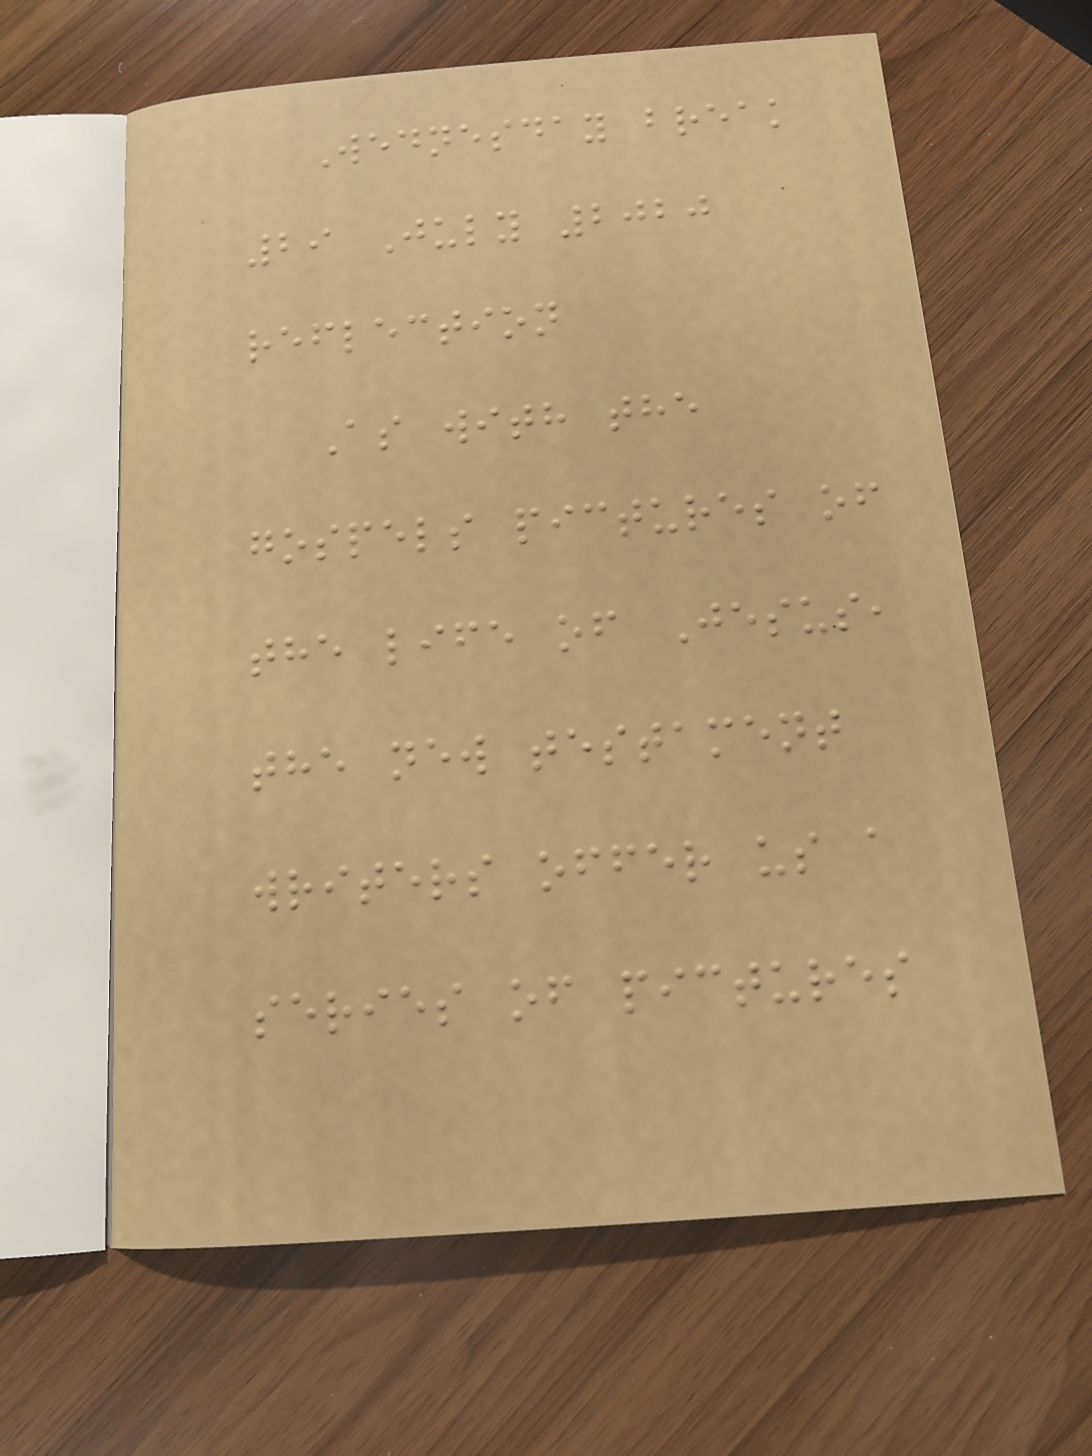Wednesday break
29 July 2020
reflection
As with the
gospels pictures of
the life of Jesus,
the new testament
writers offer us a
series of pictures
